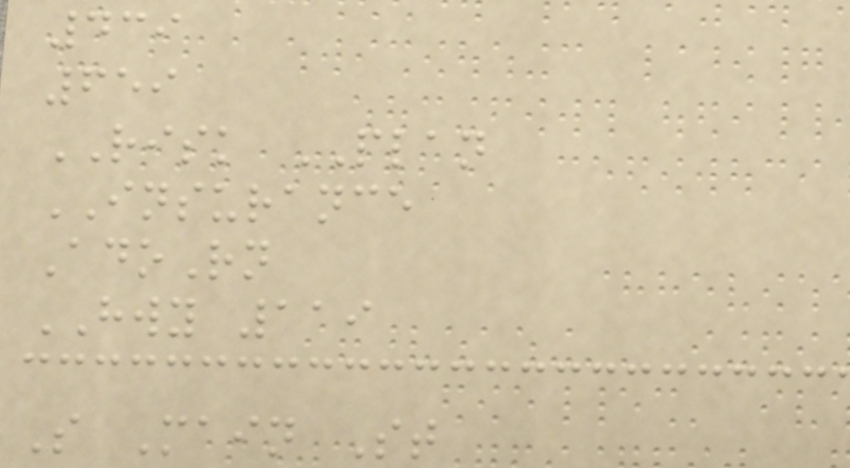439
659
RISK PLAN
INSURANCE
AdoRn
HWY 119
S Main St
